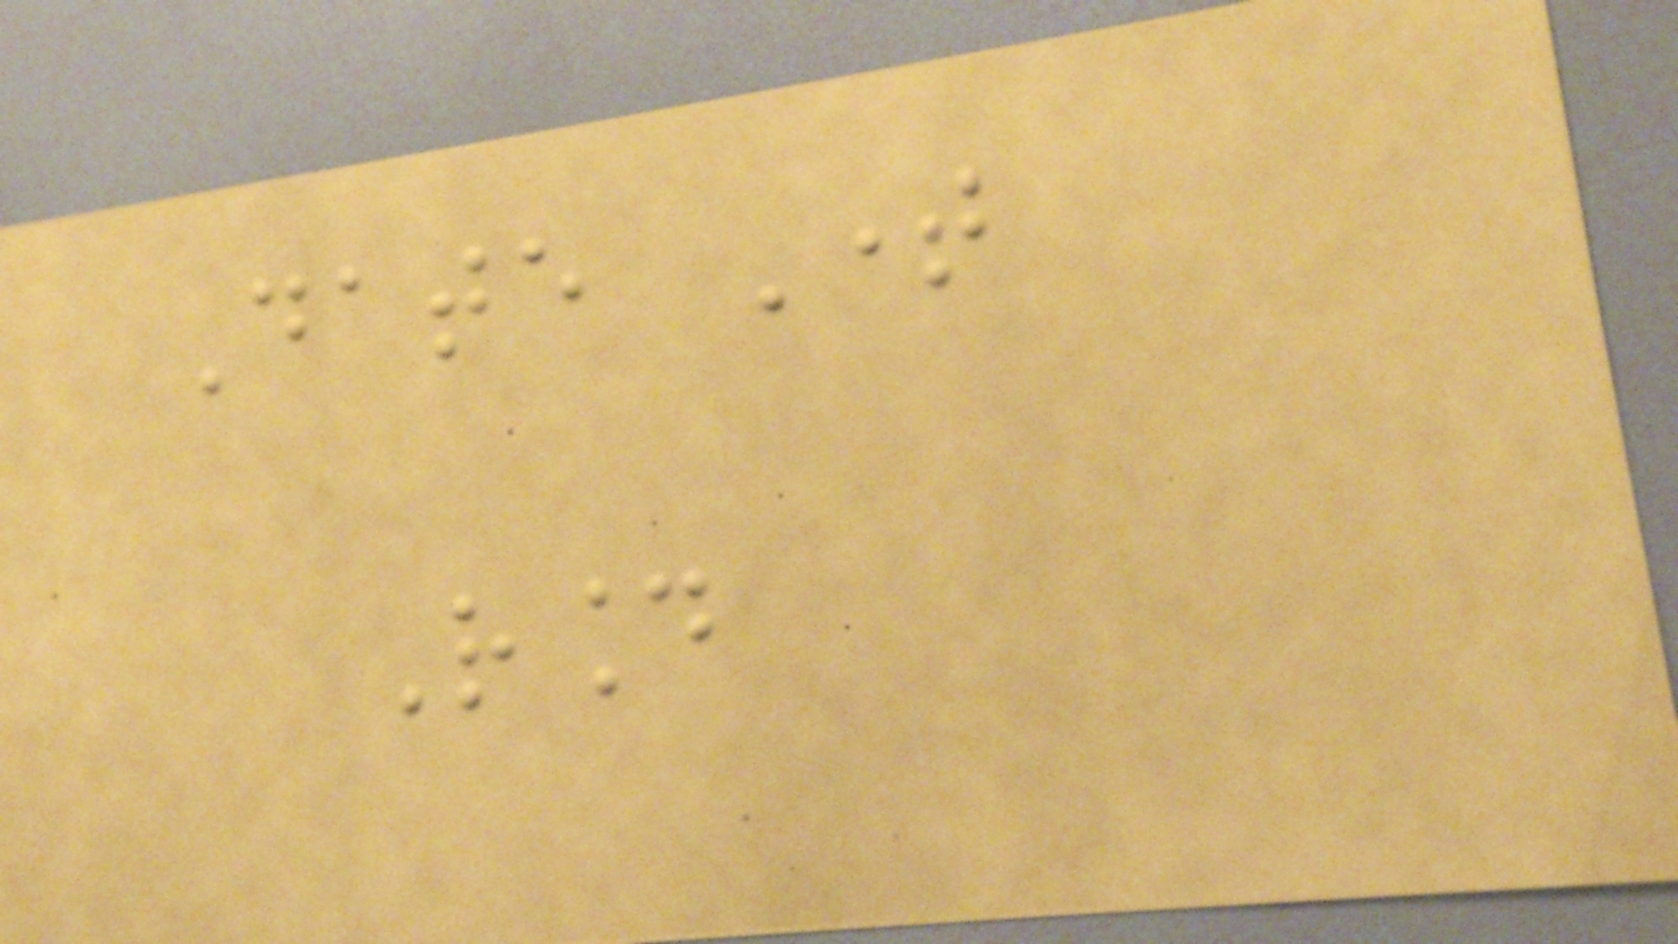Date Time
Round
